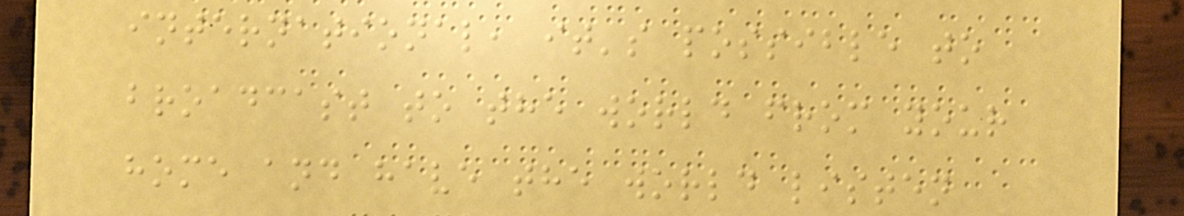international, it's possible to
broadcast to the world from your
home and have the world listen
